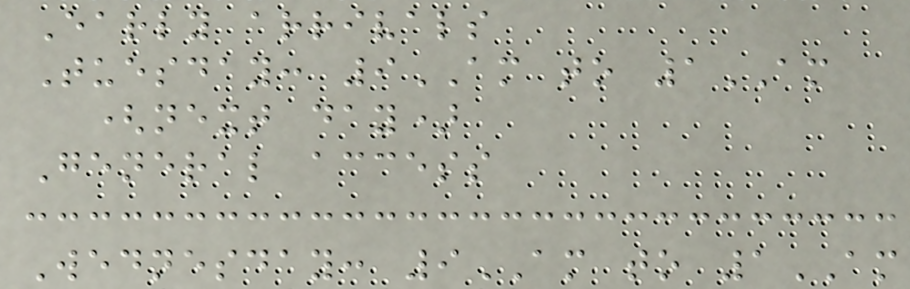Early arrivals
Tuesday: 9AM to 1AM
(next day)
General access
Wednesday: 9AM to 1AM
